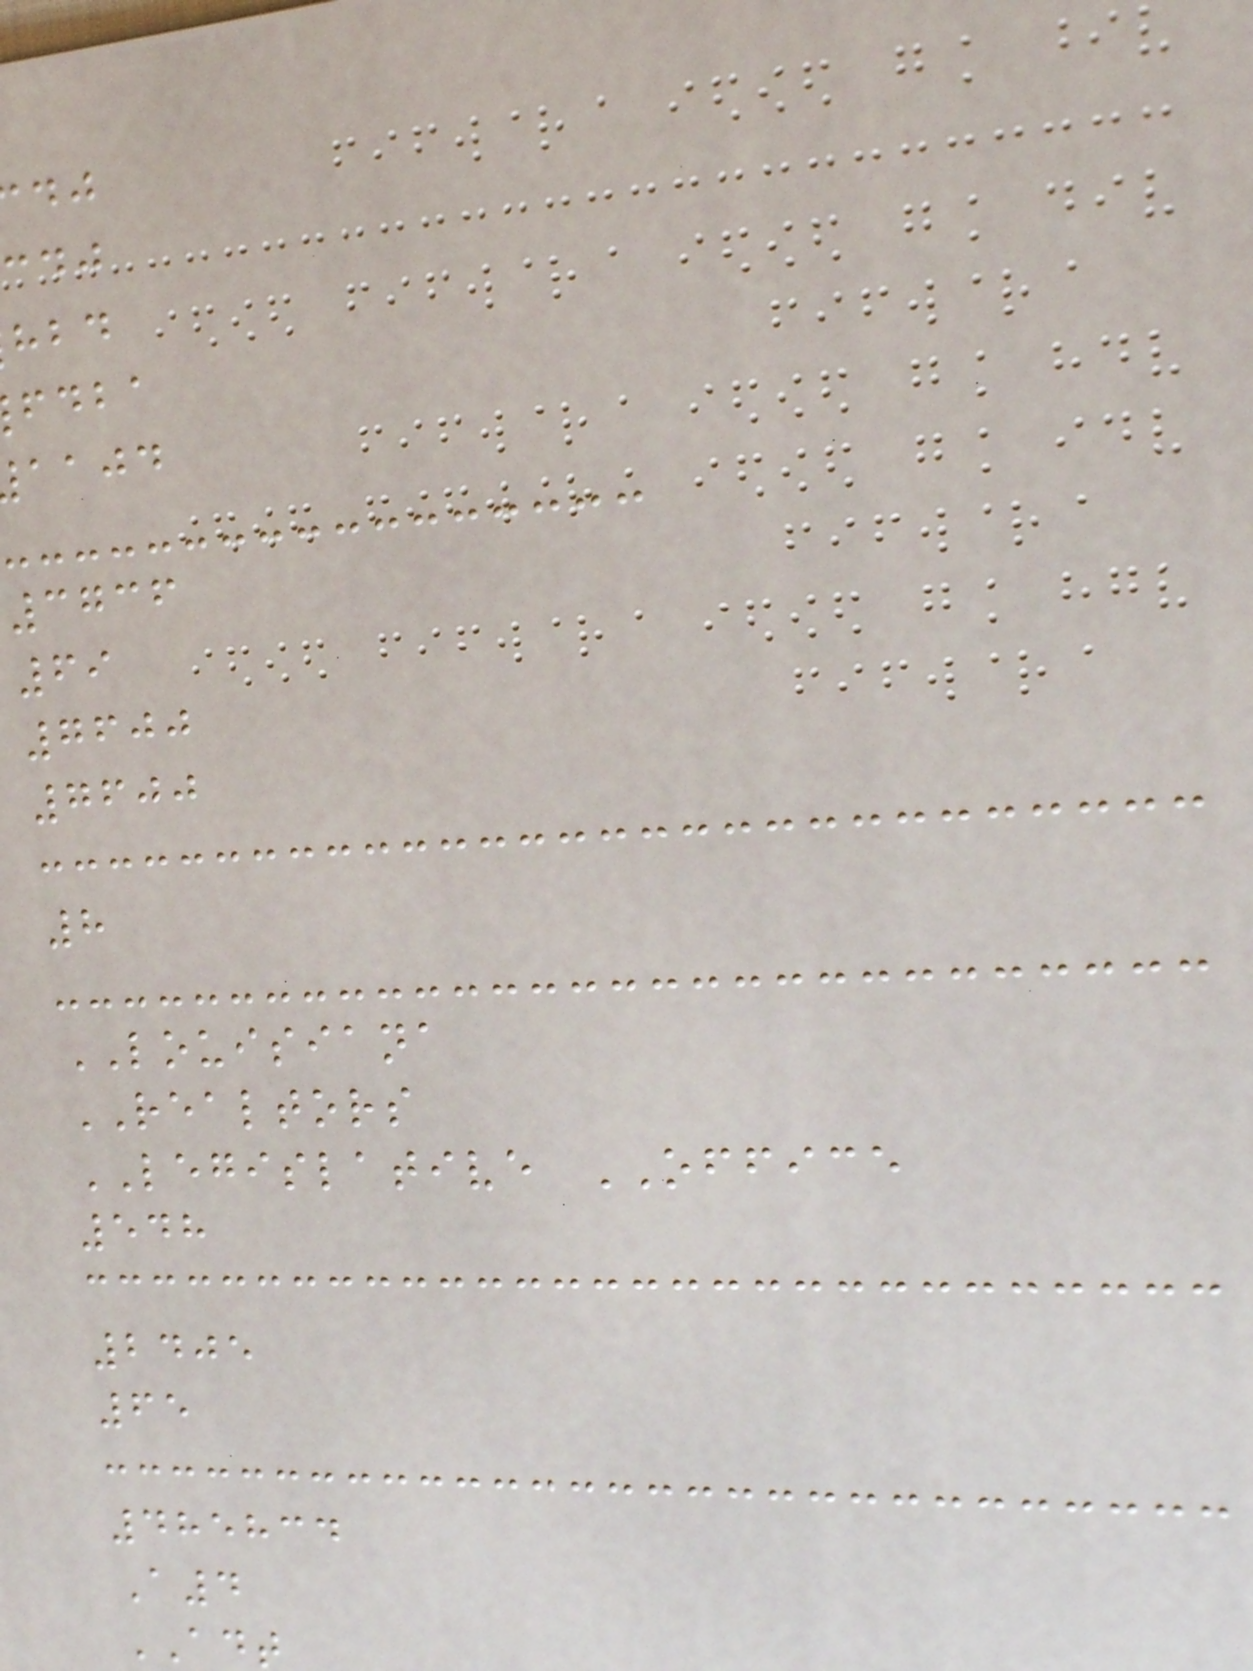fdba
aajd
3736
69
7600
7600
8
LOUISIANA
REALTORS
LEGISLATIVE OFFICE
548
2405
65
485834
A4
ADT
